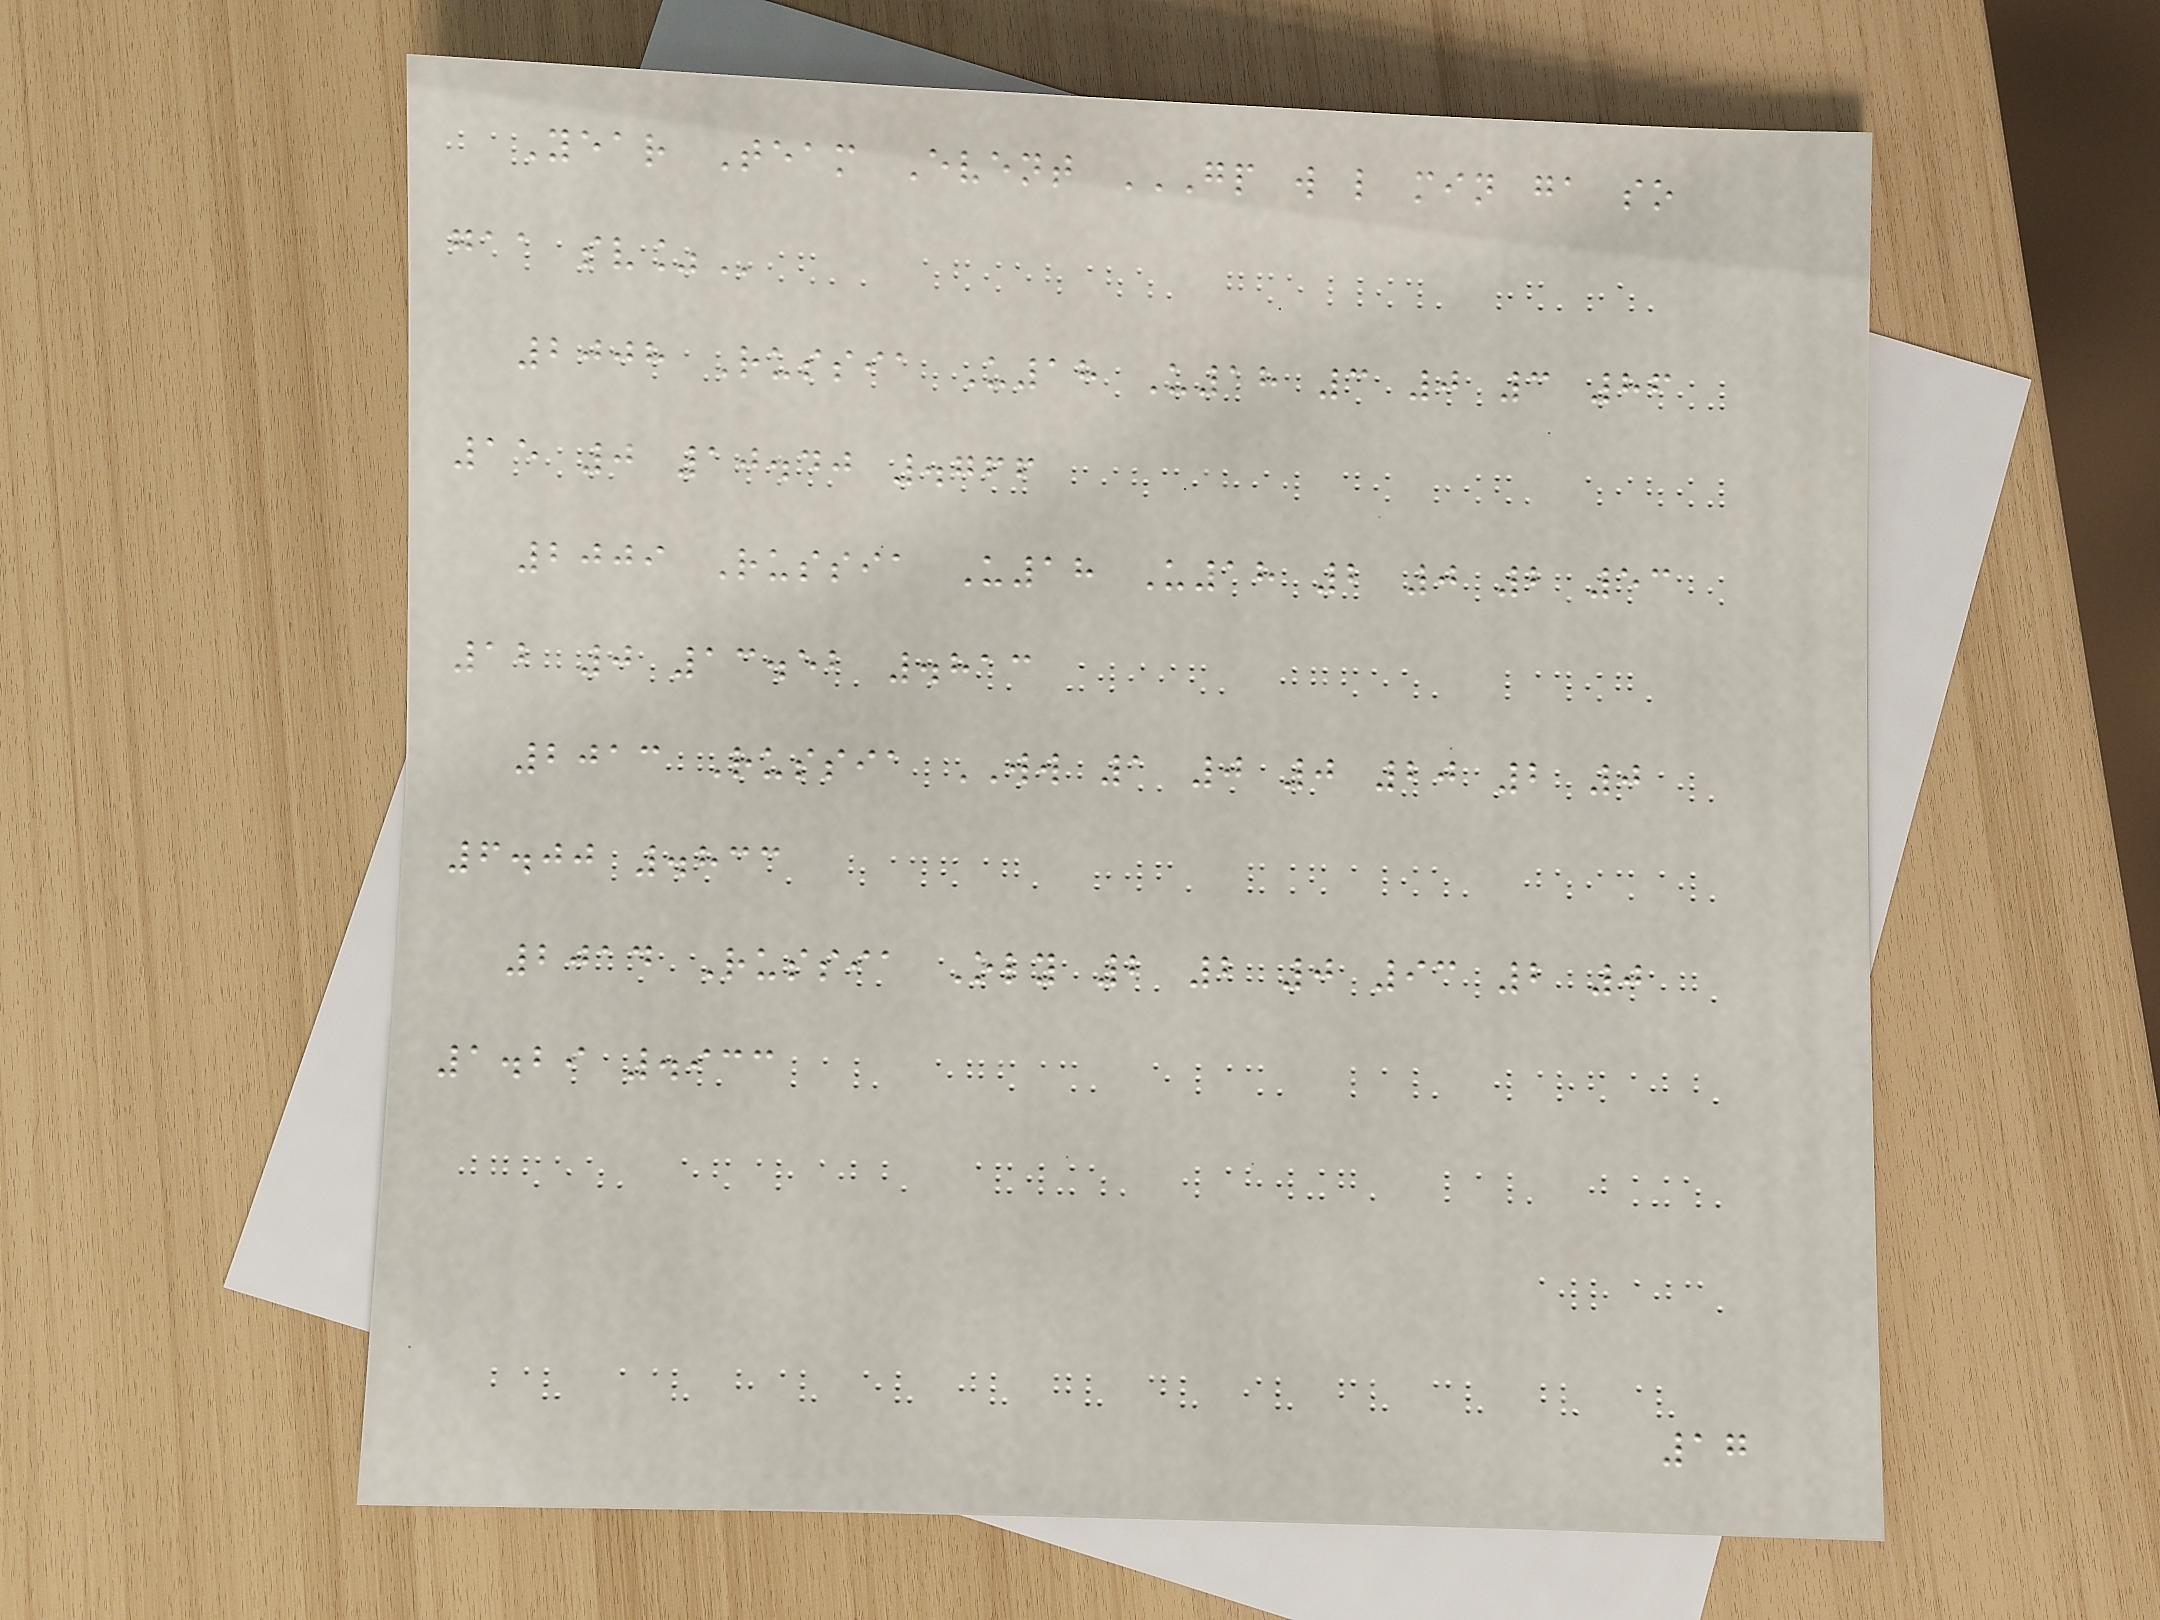Year Team Event GP W L MIN GA SO
GAA SV%
2008 Russia U18 U18 3 0 3 86
15 0 10.40 .766
2009 Russia U18 U18 2 0 2 53
12 0 13.52 .813
2013 Russia WW 1 0 0 20 2 0
6.00 .833
2014 Russia Oly 2 2 0 93 2 0
1.29 .933
17
